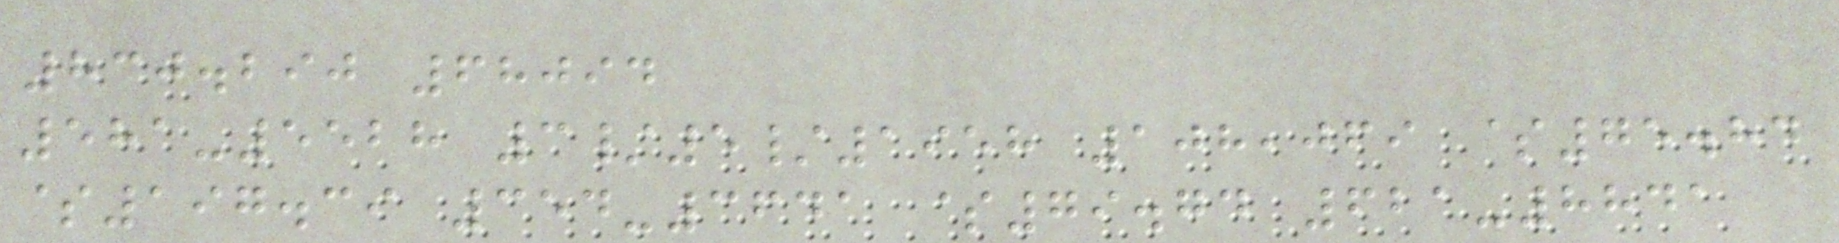830.290 68094
581-5528 3/5/1958 108,069 $75.84
$197.39 354-3641 $79.74 621-8841
